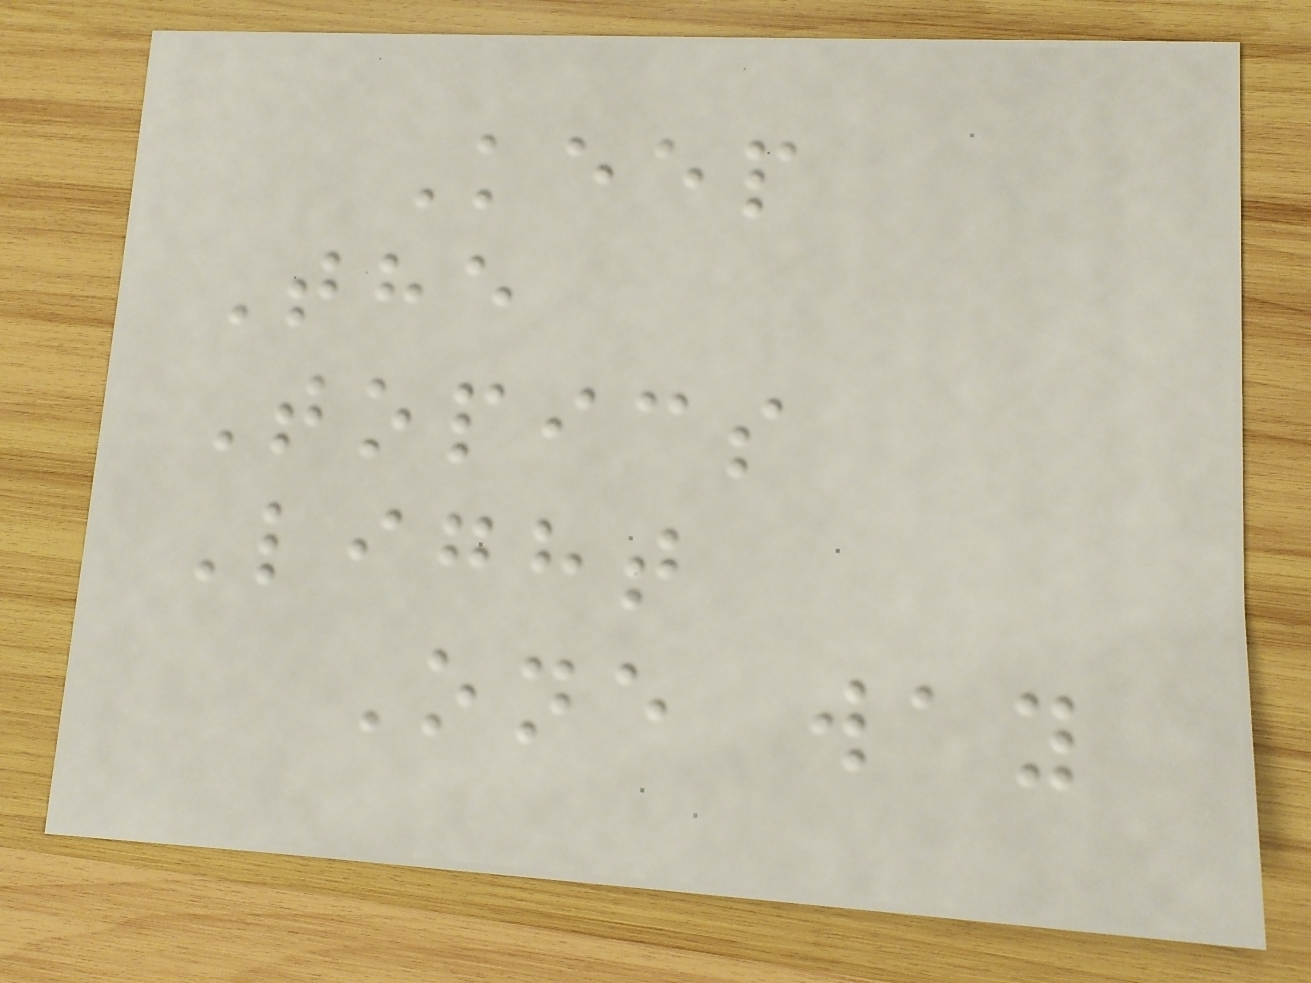Keep
The
Topics
Light
One way
